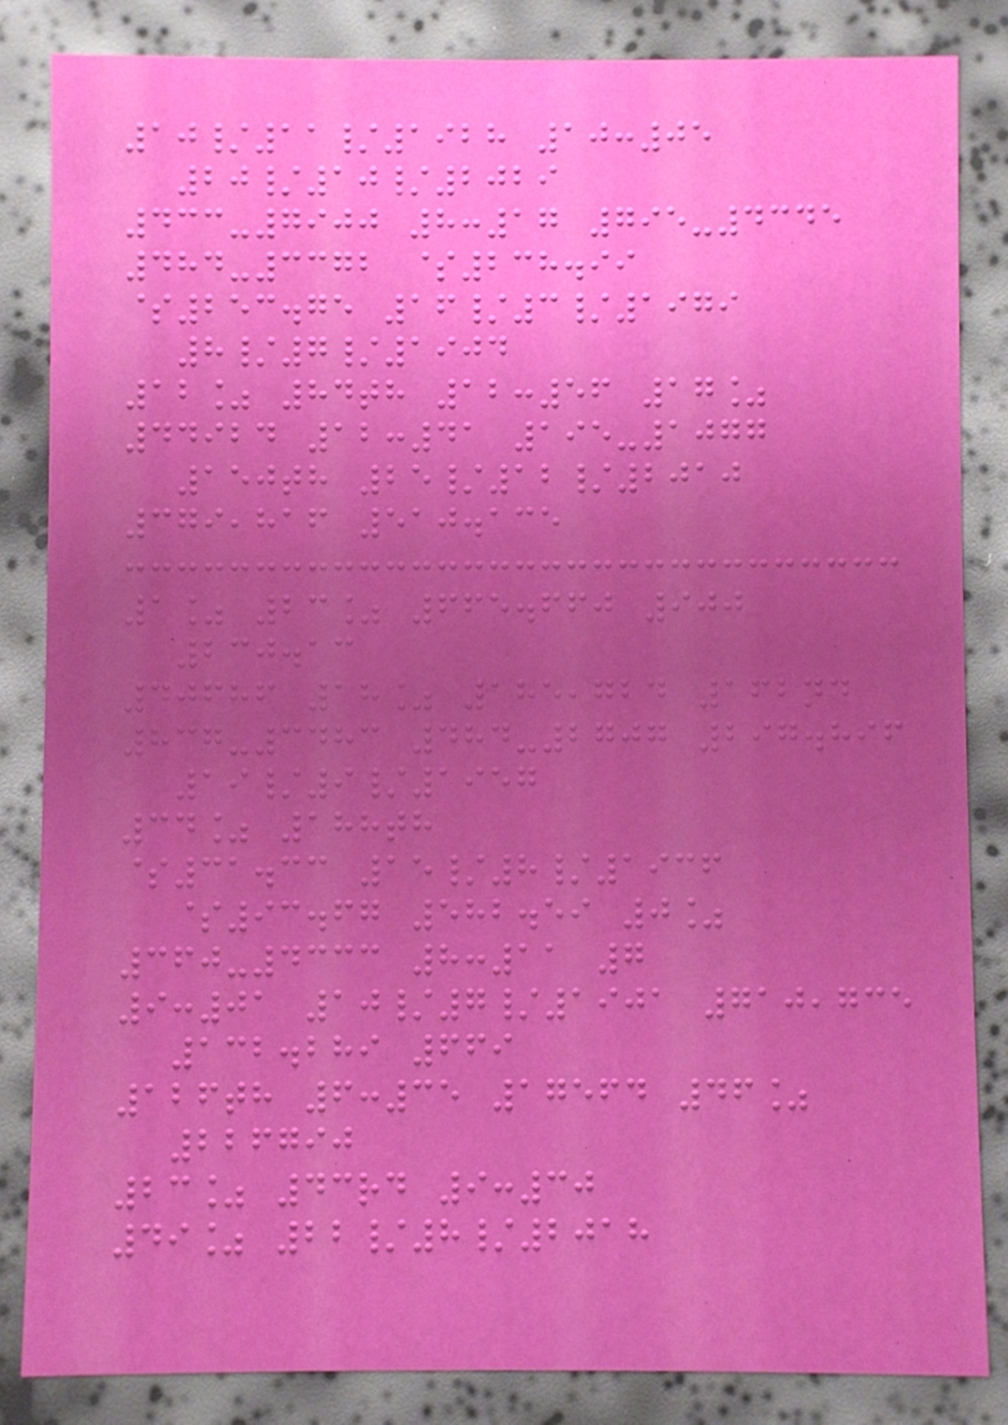10/11/1928 10:05
20/10/2029
433-7900 8:17 795-4345
484-3372 $238.99
$253.75 16/3/1979
8/7/1904
12% 84th 12:56 17%
44924 12:41 195-1077
150th 25/12/2010
379,816 510.135
1% 23% 665.660 900
230.13
40686 18% 185,724 162nd
837-3483 484-2707 297.896
19/9/1957
34% 188th
$31.33 15/8/1936
$93.67 582.59 0%
360-4333 8:11 7
9:01 10/7/1901 710,735
132.289 669
126th 6:35 17564 46%
226790
23% 43rd 9:30
49% 22/8/2018
